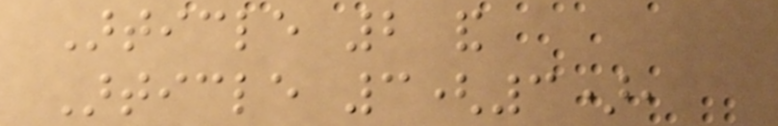Article 2 and
Article 3(3),
